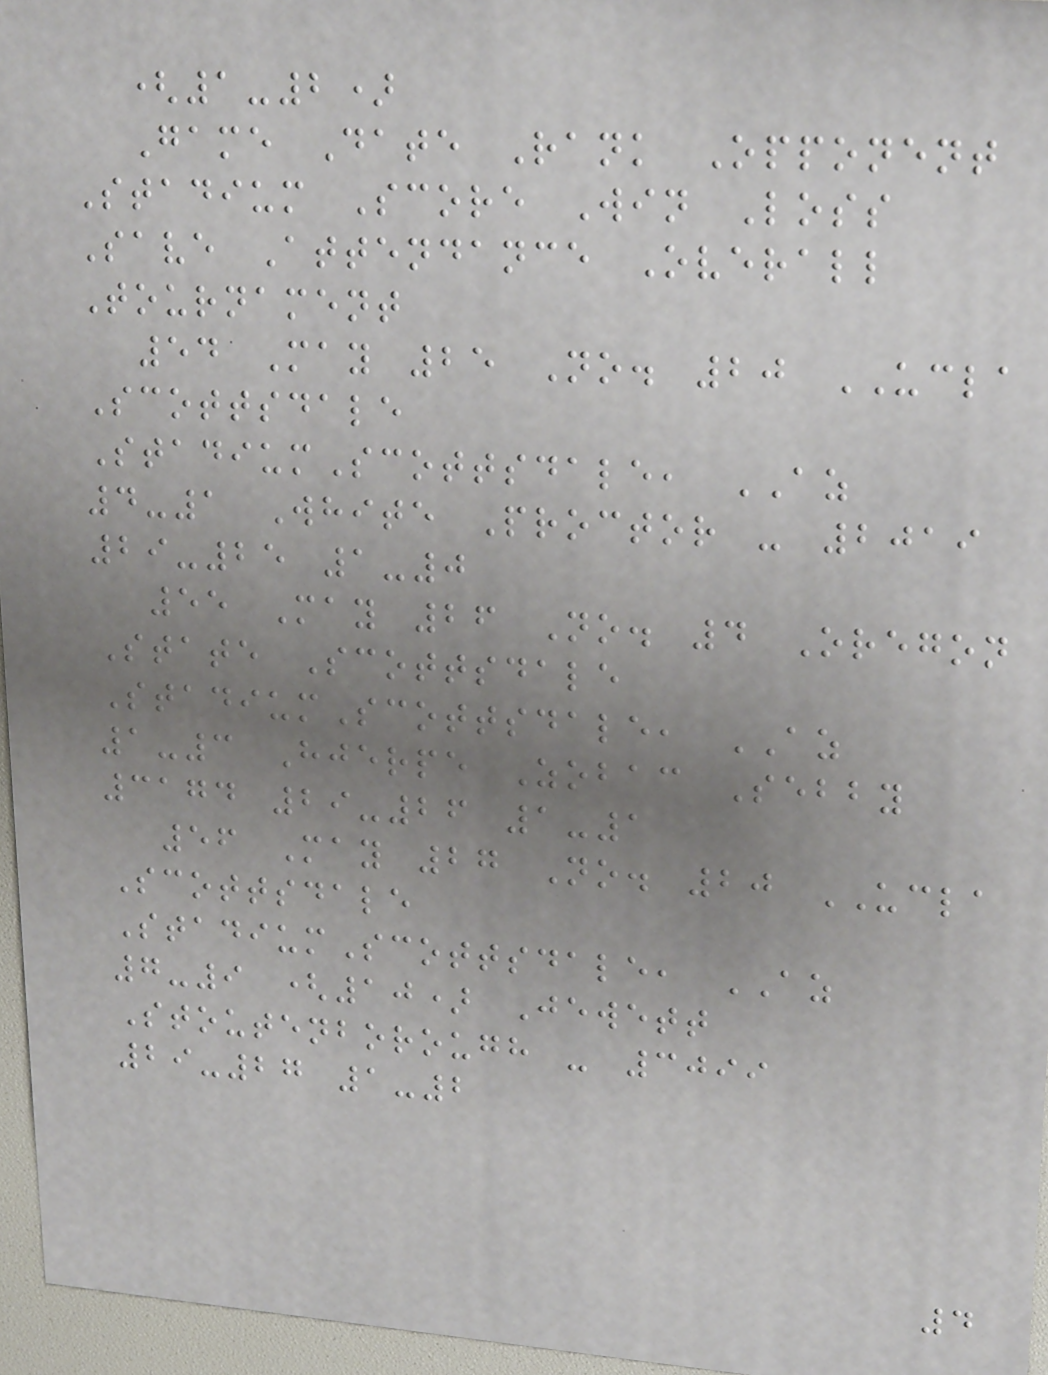(1-2)
Game Date Rank Opponent
Stadium Score Win Loss
Save Attendance Overall
Tournament
54 May 25 No. 20 UCLA
Scottsdale
StadiumScottsdale, AZ
4-1 White Proctor - 2019
29-25 1-0
55 May 26 No. 4 Oregon
State Scottsdale
StadiumScottsdale, AZ
1-3 Hjerpe Zobac Sebby
3174 29-26 1-1
56 May 27 No. 20 UCLA
Scottsdale
StadiumScottsdale, AZ
7-9 (10) Jewett
Stoutenborough - 3099
29-27 1-2
4
